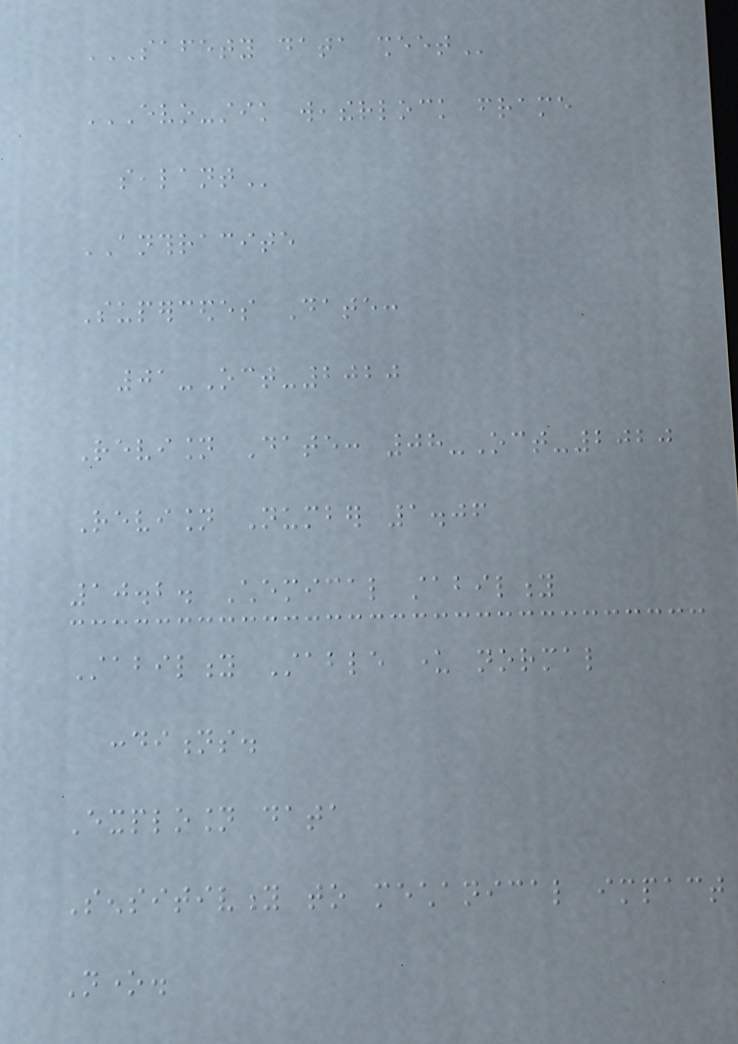SAFETY DATA SHEET
EVO-STIK WEATHERLOCK FRAME
SEALANT
ANTHRACITE
Supercedes Date:
01-Oct-2020
Revision Date: 08-Oct-2020
Revision Number 1.06
10.2. Chemical stability
Stability Stable under normal
conditions.
Explosion data
Sensitivity to mechanical impact
None.
